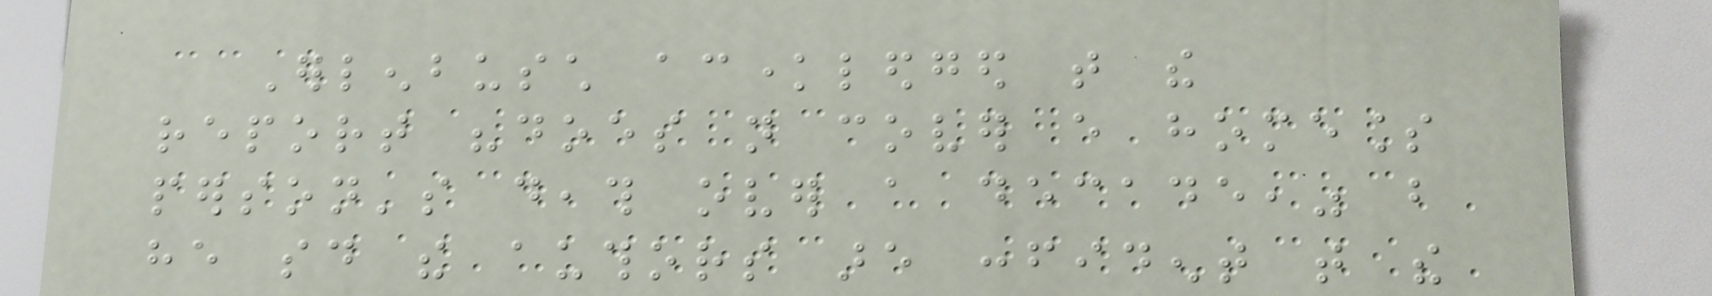Erlenbusch acknowledged that the
report "does not cover every homeless
person's death over a decade," but
he said the authors are confident that the
